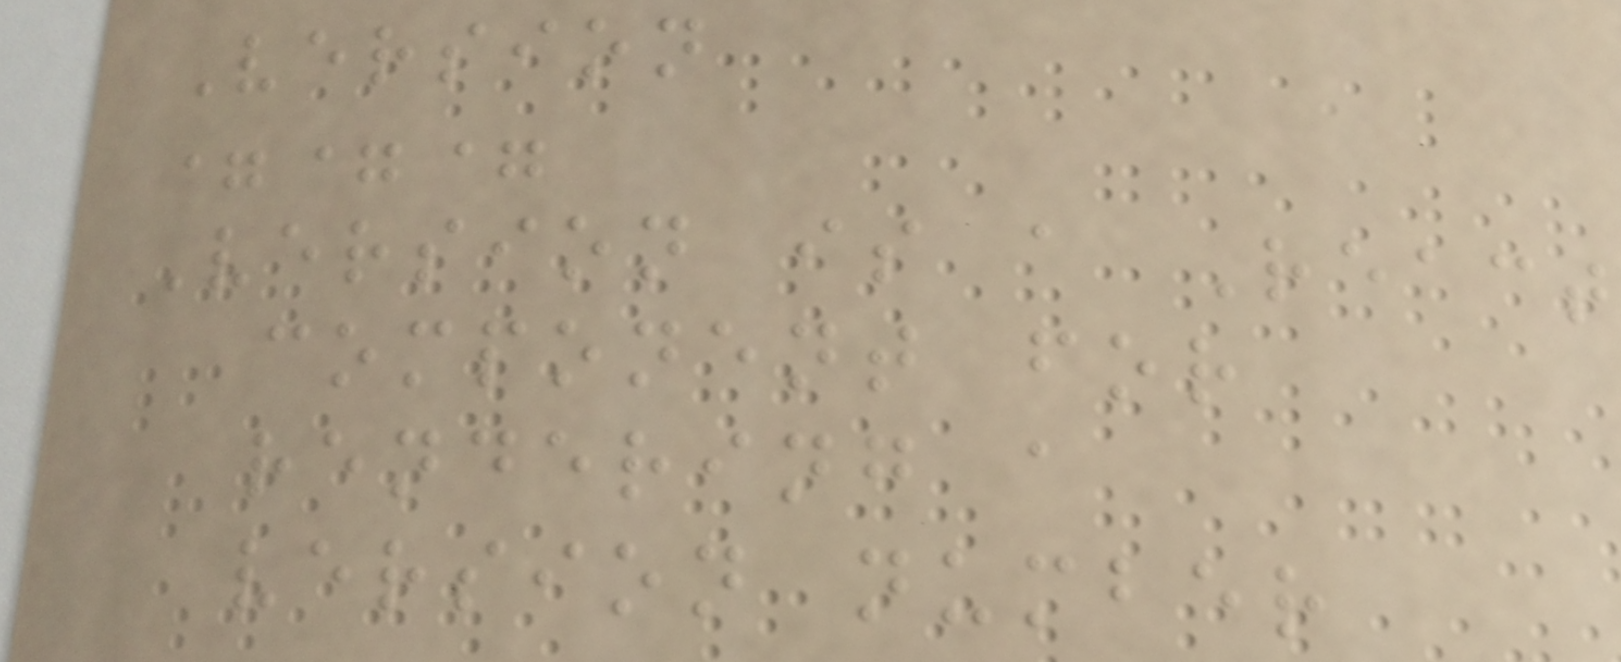Version
===
Version is a React
component for
rendering a
version number
